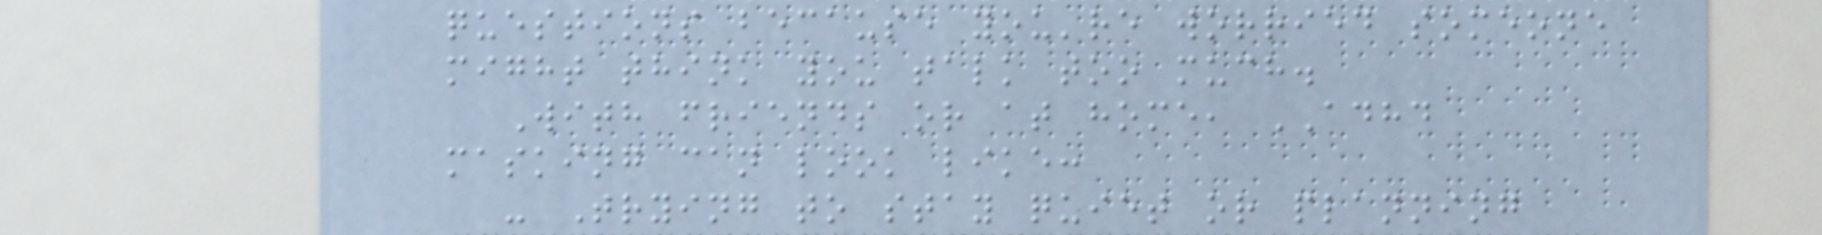questions because you're worried someone
might think you talk too much.
With friends or at home, ADHD
masking can look like:
- Trying to stay quiet or planning
